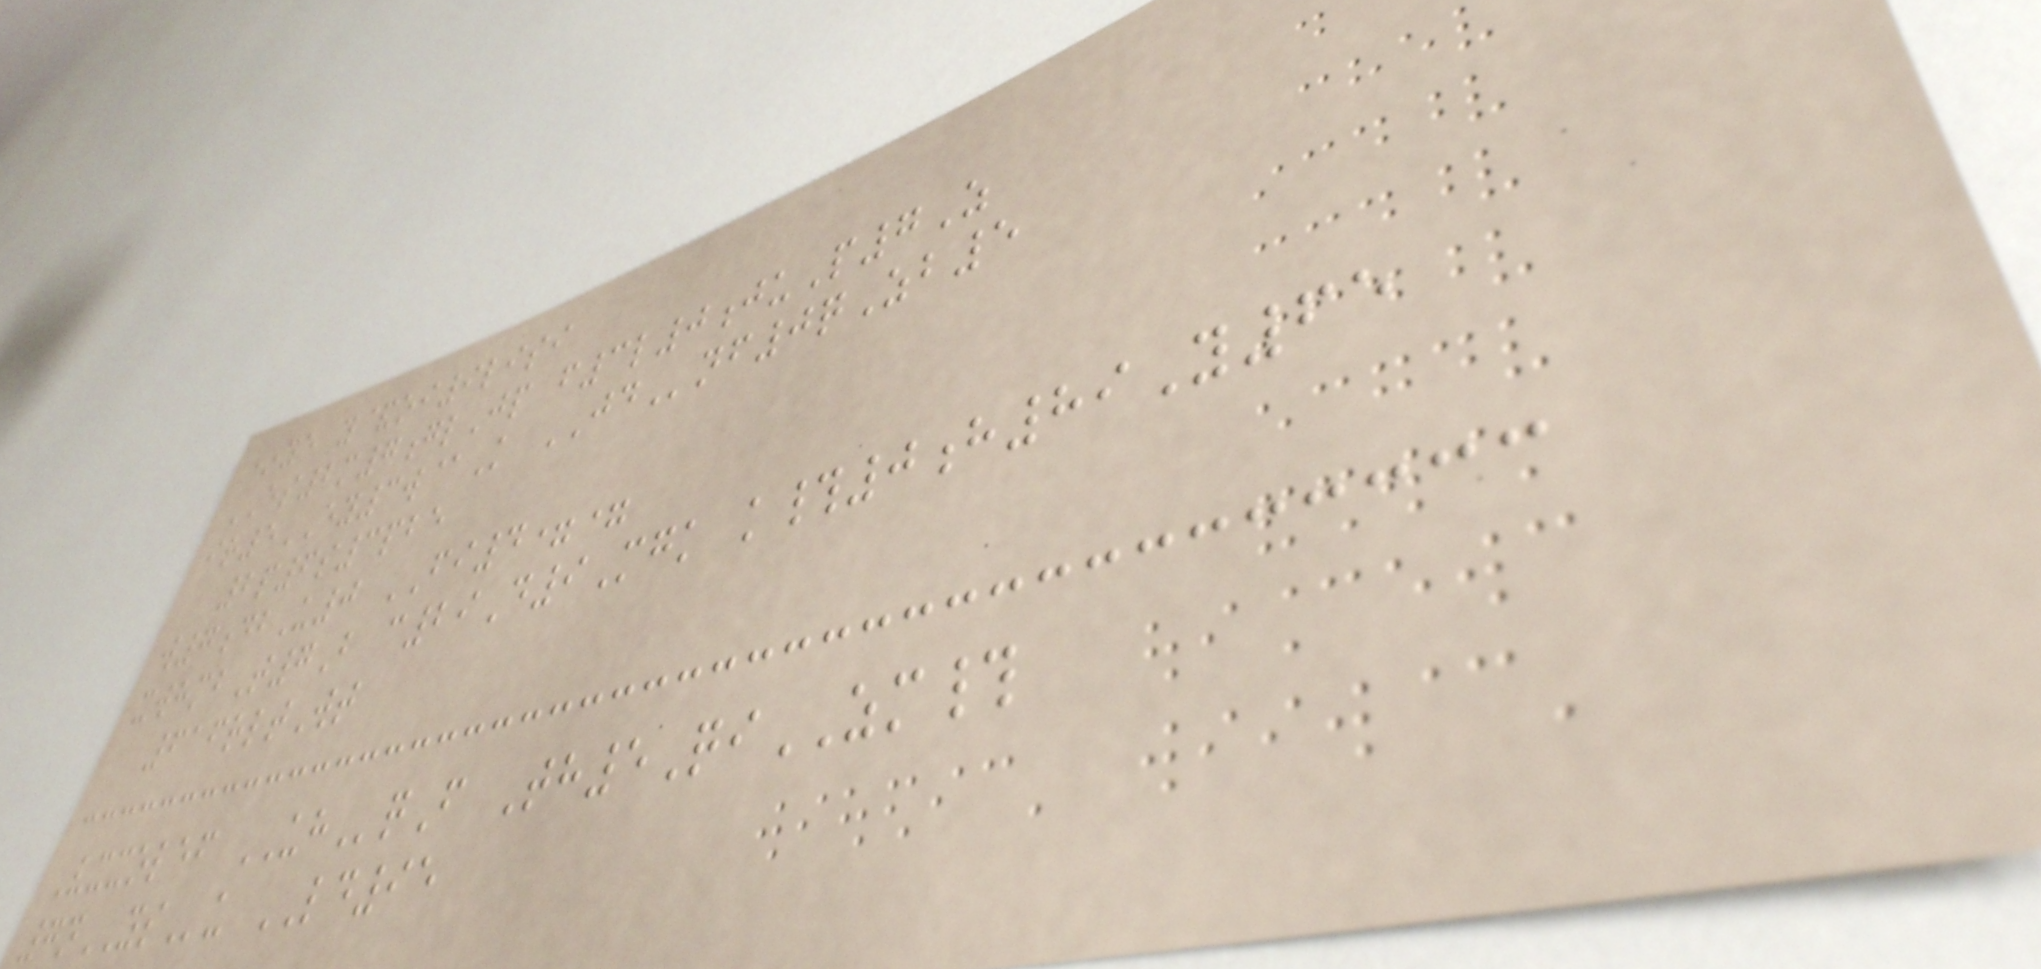*ye y&oi9lisi
ES2m7glJp f3l0juP7Z
ir5EY3w@K JDnf0qZb5
2p6s3pbe
w7dbU0 FI4==
xwhmbT7B c29D9Mgk k#0h89Y65
616rltWt
Vxxolef UHqF Th5QiZM#
7nYSu LD95
